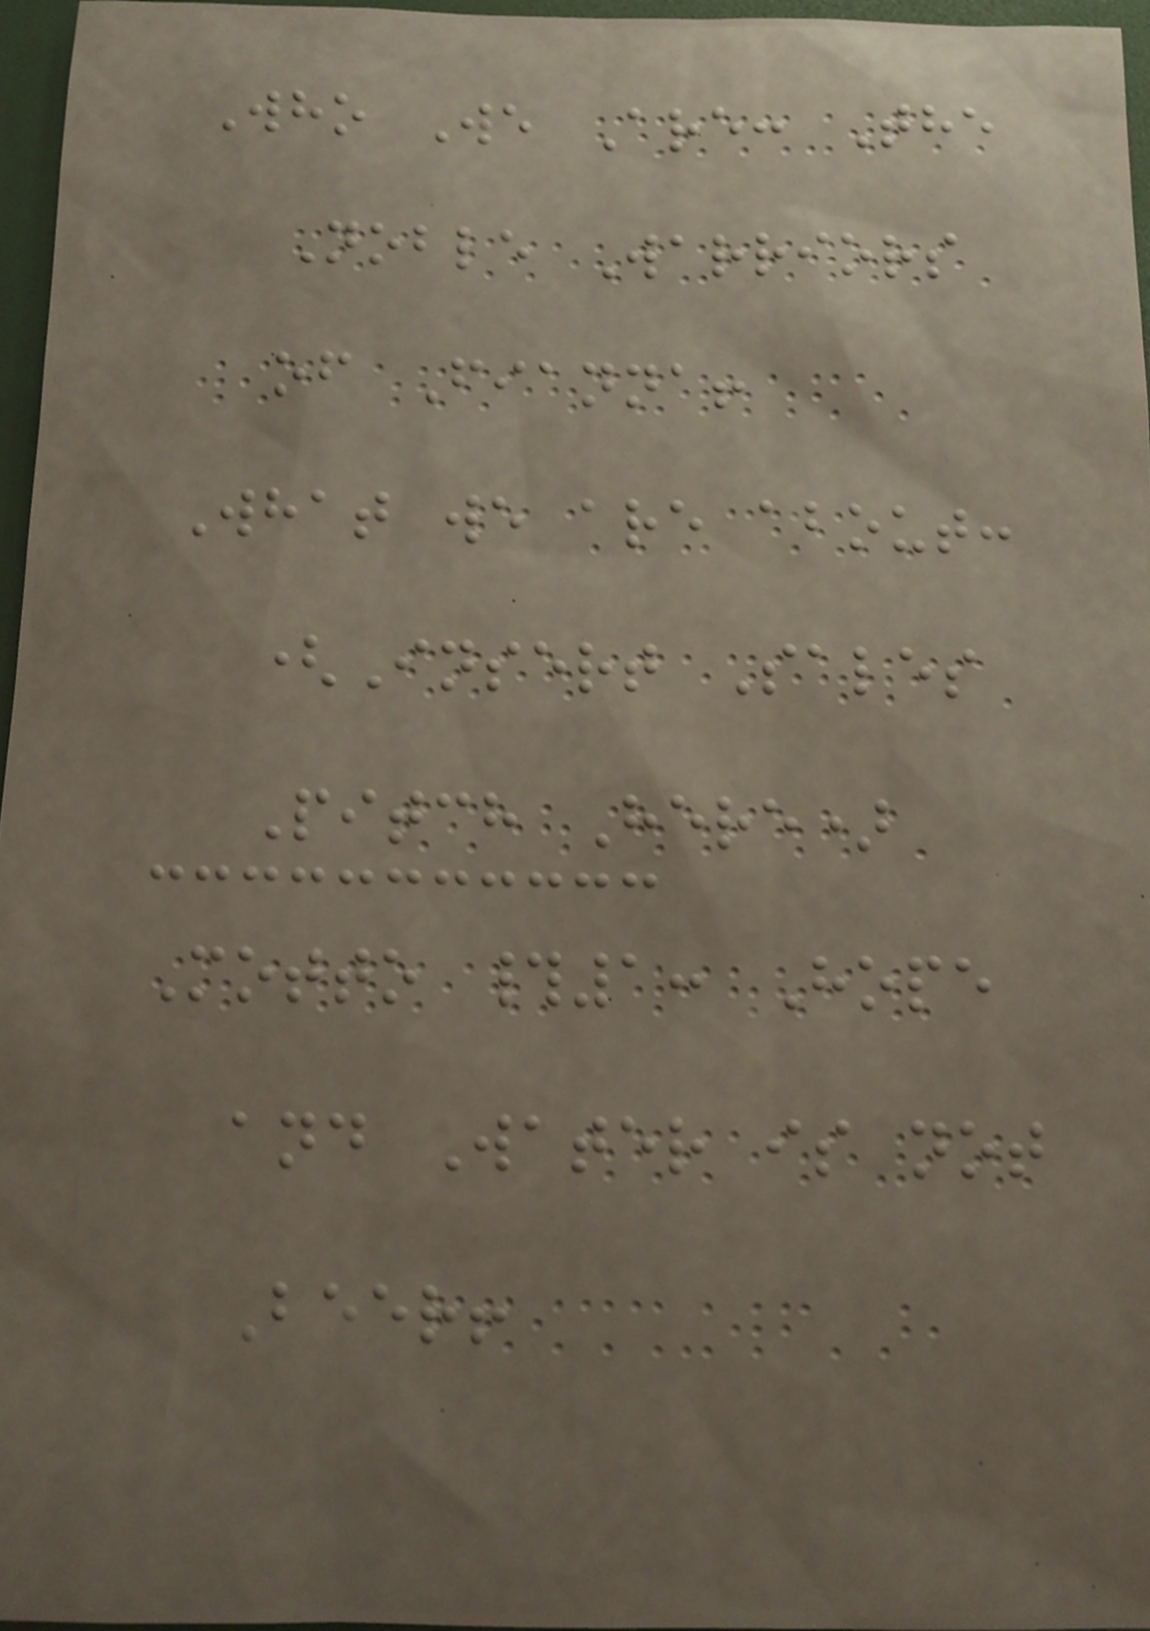Who We Are: The
Noble Warriors
of Fianna!
What we are about:
(Insert Sales
Pitch Here)
Motto #1: Hope
and Water is not
Beer!
